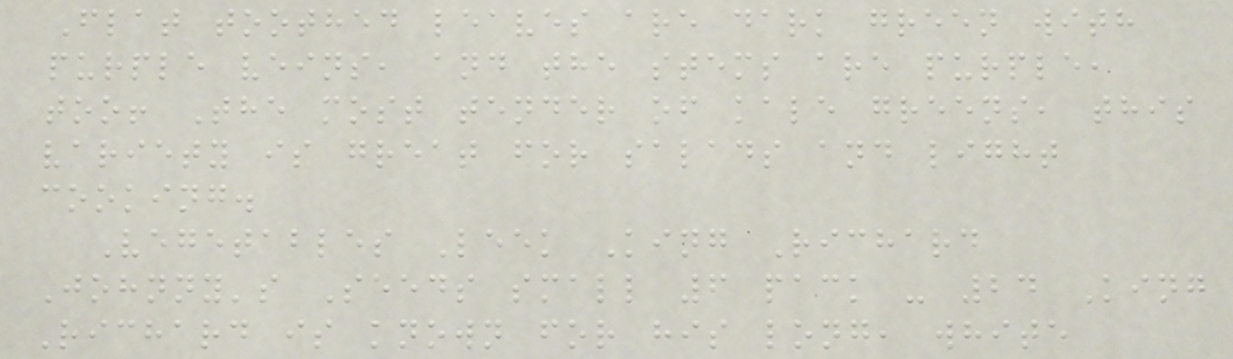Flat toothed leaves are dark green with
purple veins, and the stems are purple,
too! The most tender of kale greens, this
variety is great for salads and light
cooking.
Vegetables Leek King Richard
Johnny's Seeds small 6 pack - 24 King
Richard is known for his long, white
